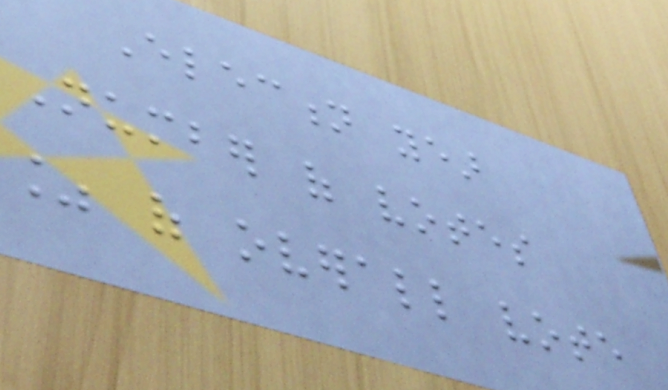Election year
Number of votes
% of overall vote
